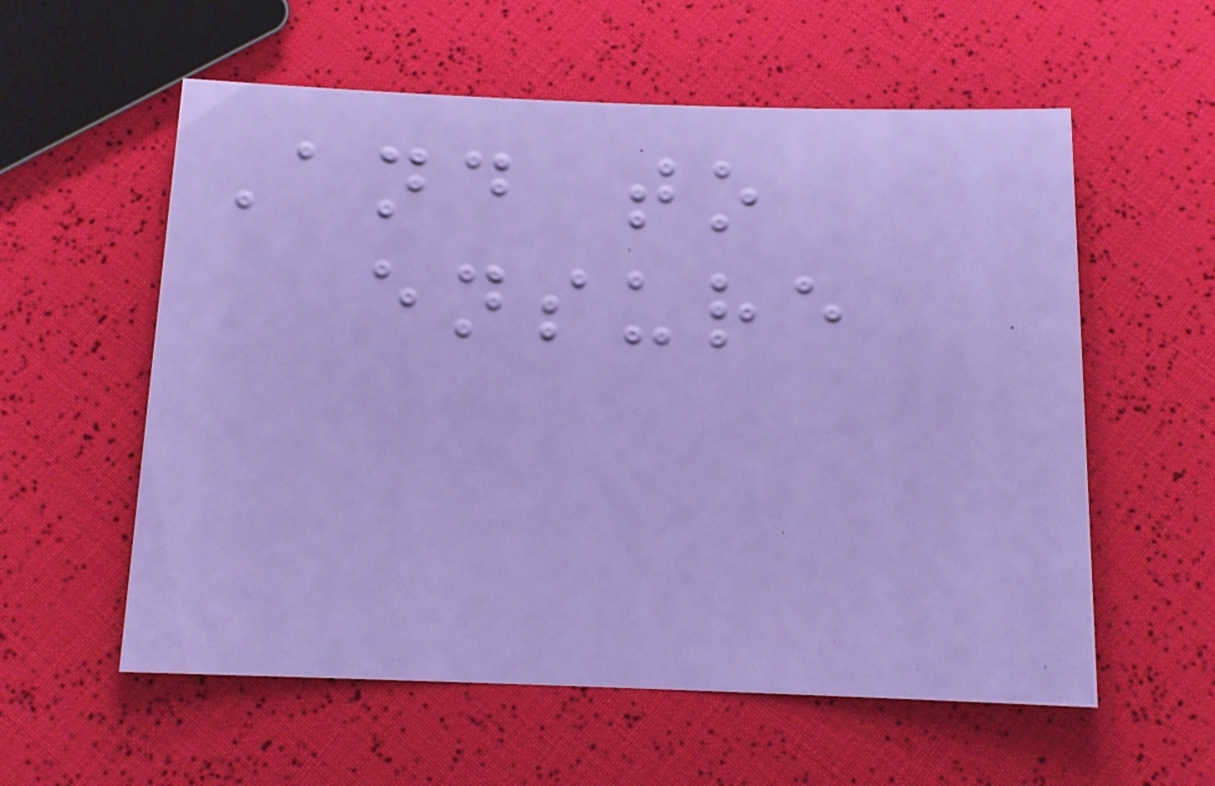And to
ensure
